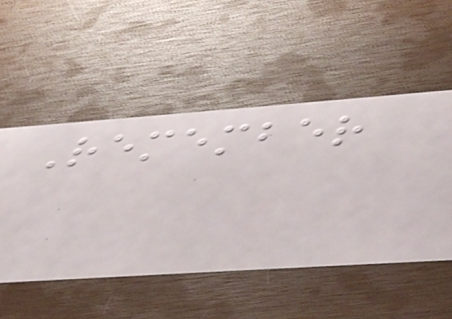Remember
